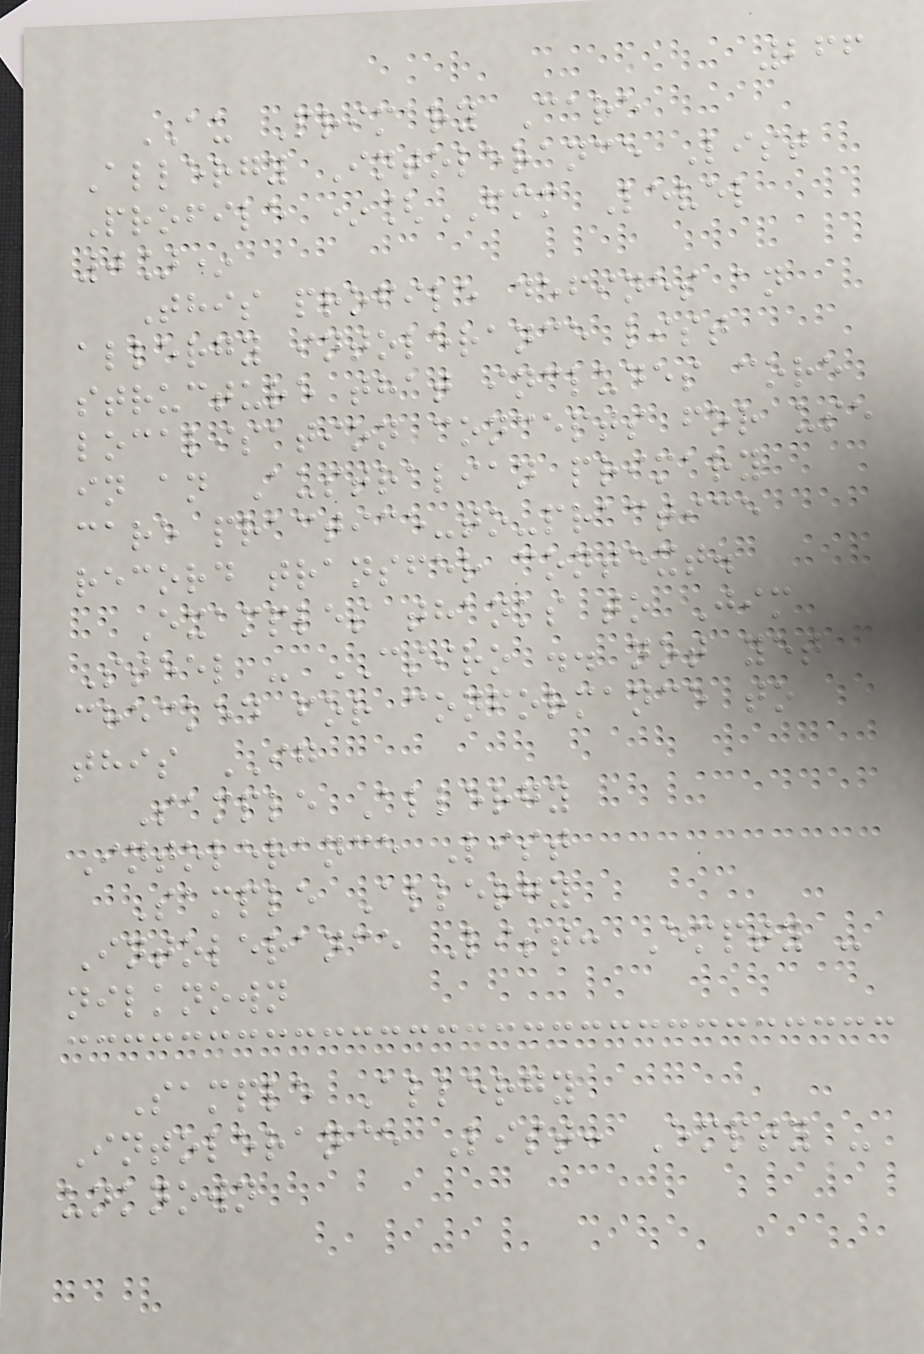266
AU Primary Care
Allergy Intolerance List
Profile *[FMM Level
0]*
This profile defines an
allergy intolerance list
structure that includes core
localisation concepts for use
in an Australian primary
care practice-to-practice
record transfer context.
Examples thanks to Jim
Steel - CSIRO .. not yet
checked for conformance to
this IG
Sample Allergy
Intolerance List
Sample Allergy
Intolerance List: Empty -
nilknown
Sample Allergy
Intolerance List: Empty -
unknown
